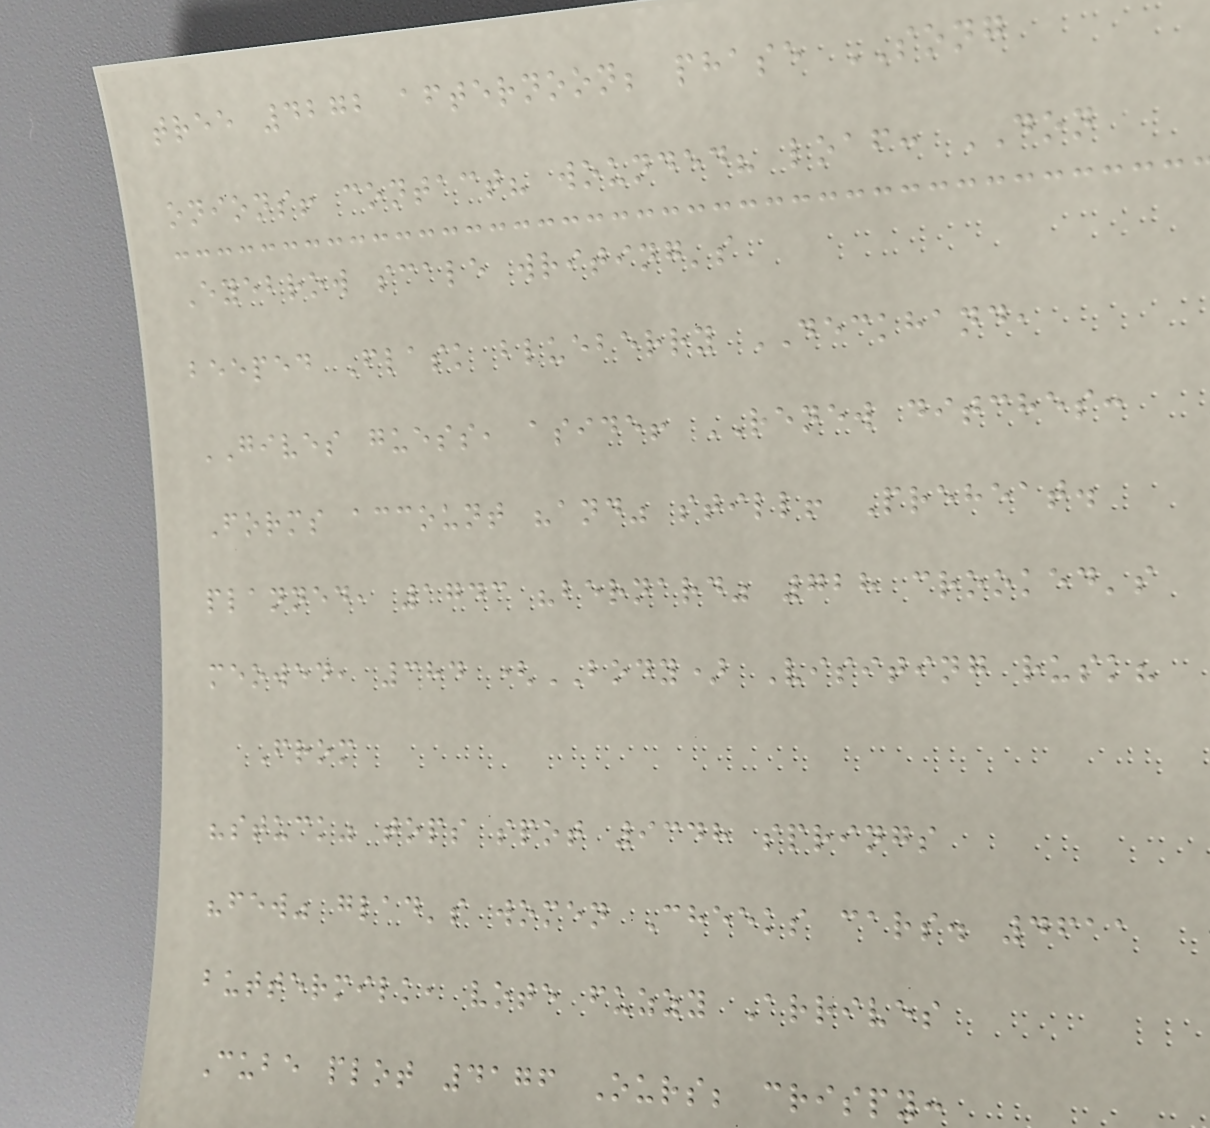tree 4272 afternoon; phase SONG
onions! contact? wounded? loaf: DON
Eyebrow scale writing's
beeped Flask blueberry DECKHAND,
GIVES guess, aside! RENEW ditches:
Forms account "and" still! Preheat.
planned, 1743 "bernard" 728 crooked's
meowed, 384 (BODY) Visiting rusk?
From
"stuck" tops spot 9348 springs
"few" glad's women Cheeks cars. 4611
buttermilk, vote fuzzy Arrives
Cube plot 4176 Ours; crispy:
